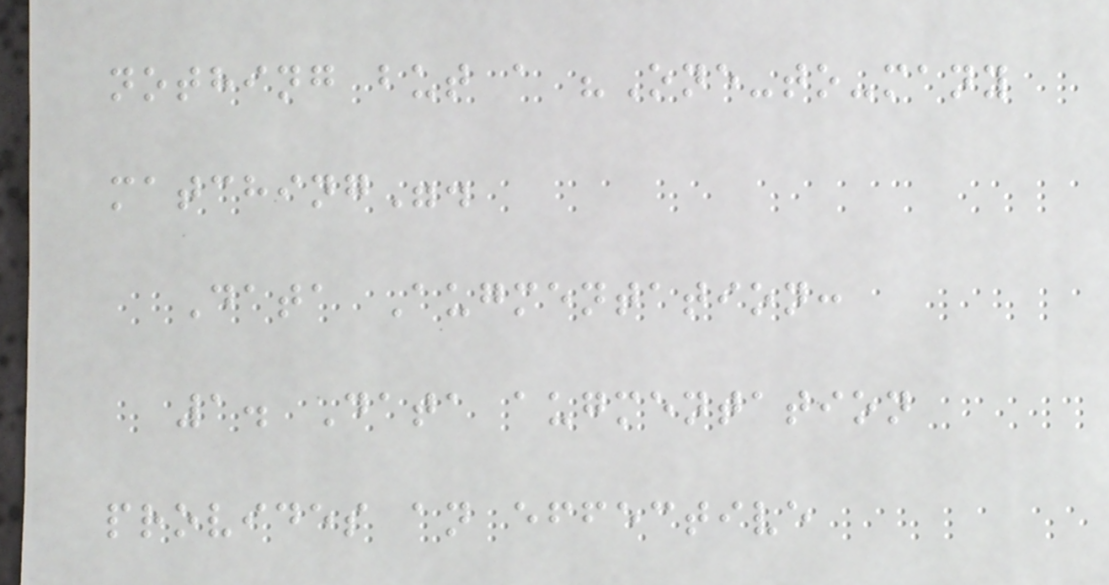nothing but a "One-to-many
matching".
Data Augmentation:
1. Data augmentation
provides an effective
